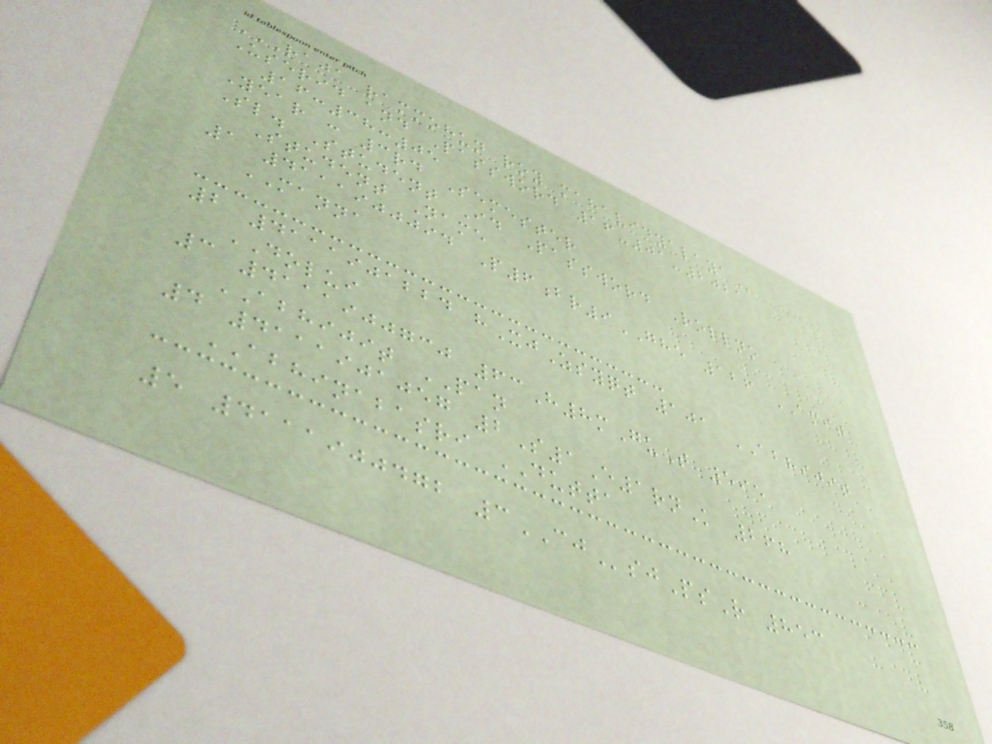RAJA RAMMOHUN ROY MAHAVIDYALAYA
Userid and Password 16-01-2021
16:38:05
Year : 3rd Semester
Sl. Student Id Password Rollno
Student Name
1 4111900094 P6br9GHE 126 AMIT
MANNA
2 4111901224 hXjZsyqt 101 ABHIJIT
DOLUI
3 4111900730 63H8mGuT 595
ABHIJIT PAN
4 4111901057 2S1E1rnK 268
ABHINABASRI DUTTA
5 4111900472 3CJsjPsR 853
